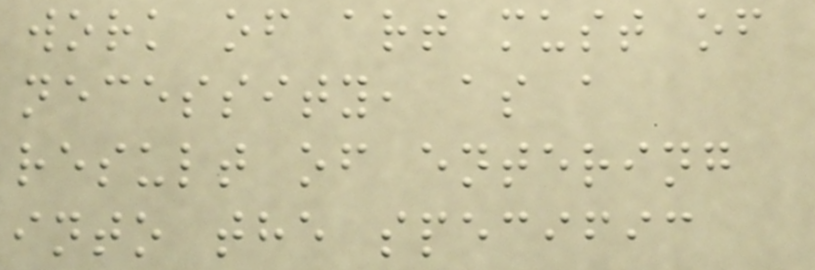work of art must of
necessity, as a
result of entering
into the specific
